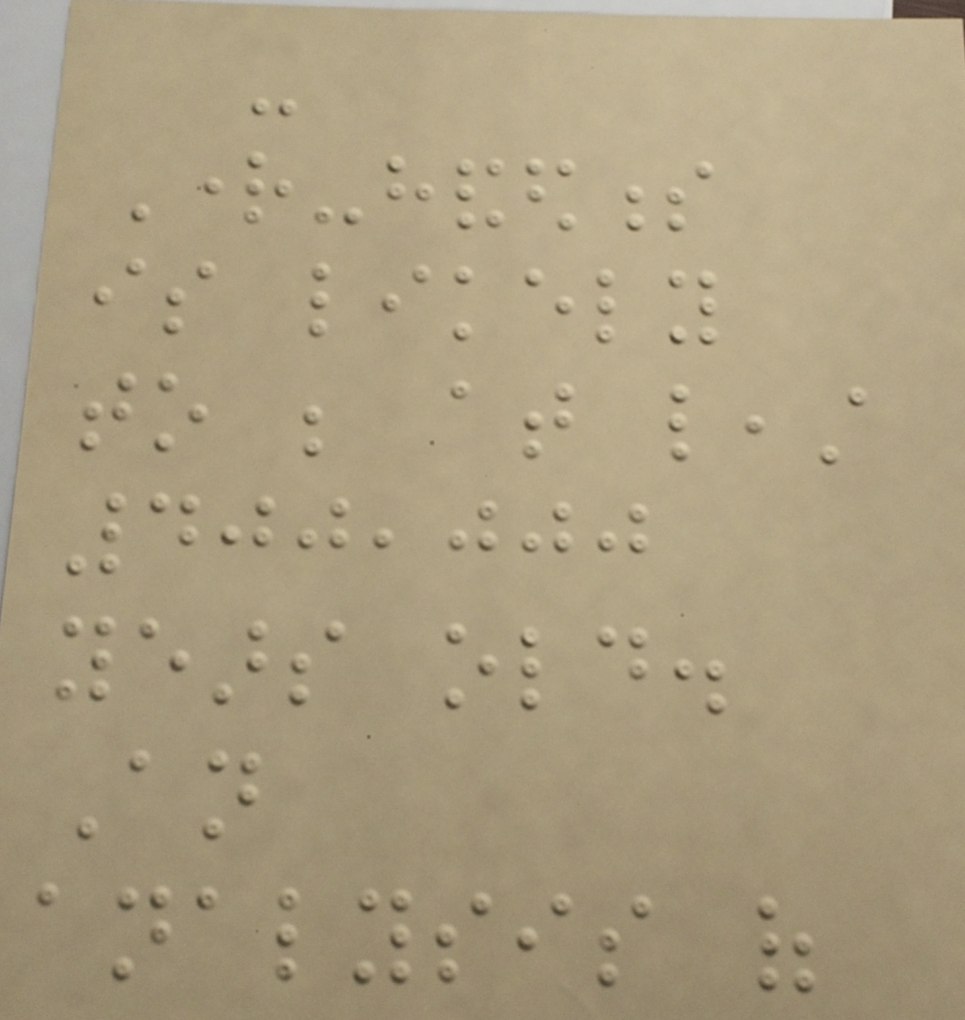-
Right-handedness
is likely
to be at least
400,000
years old.
An
analysis of
